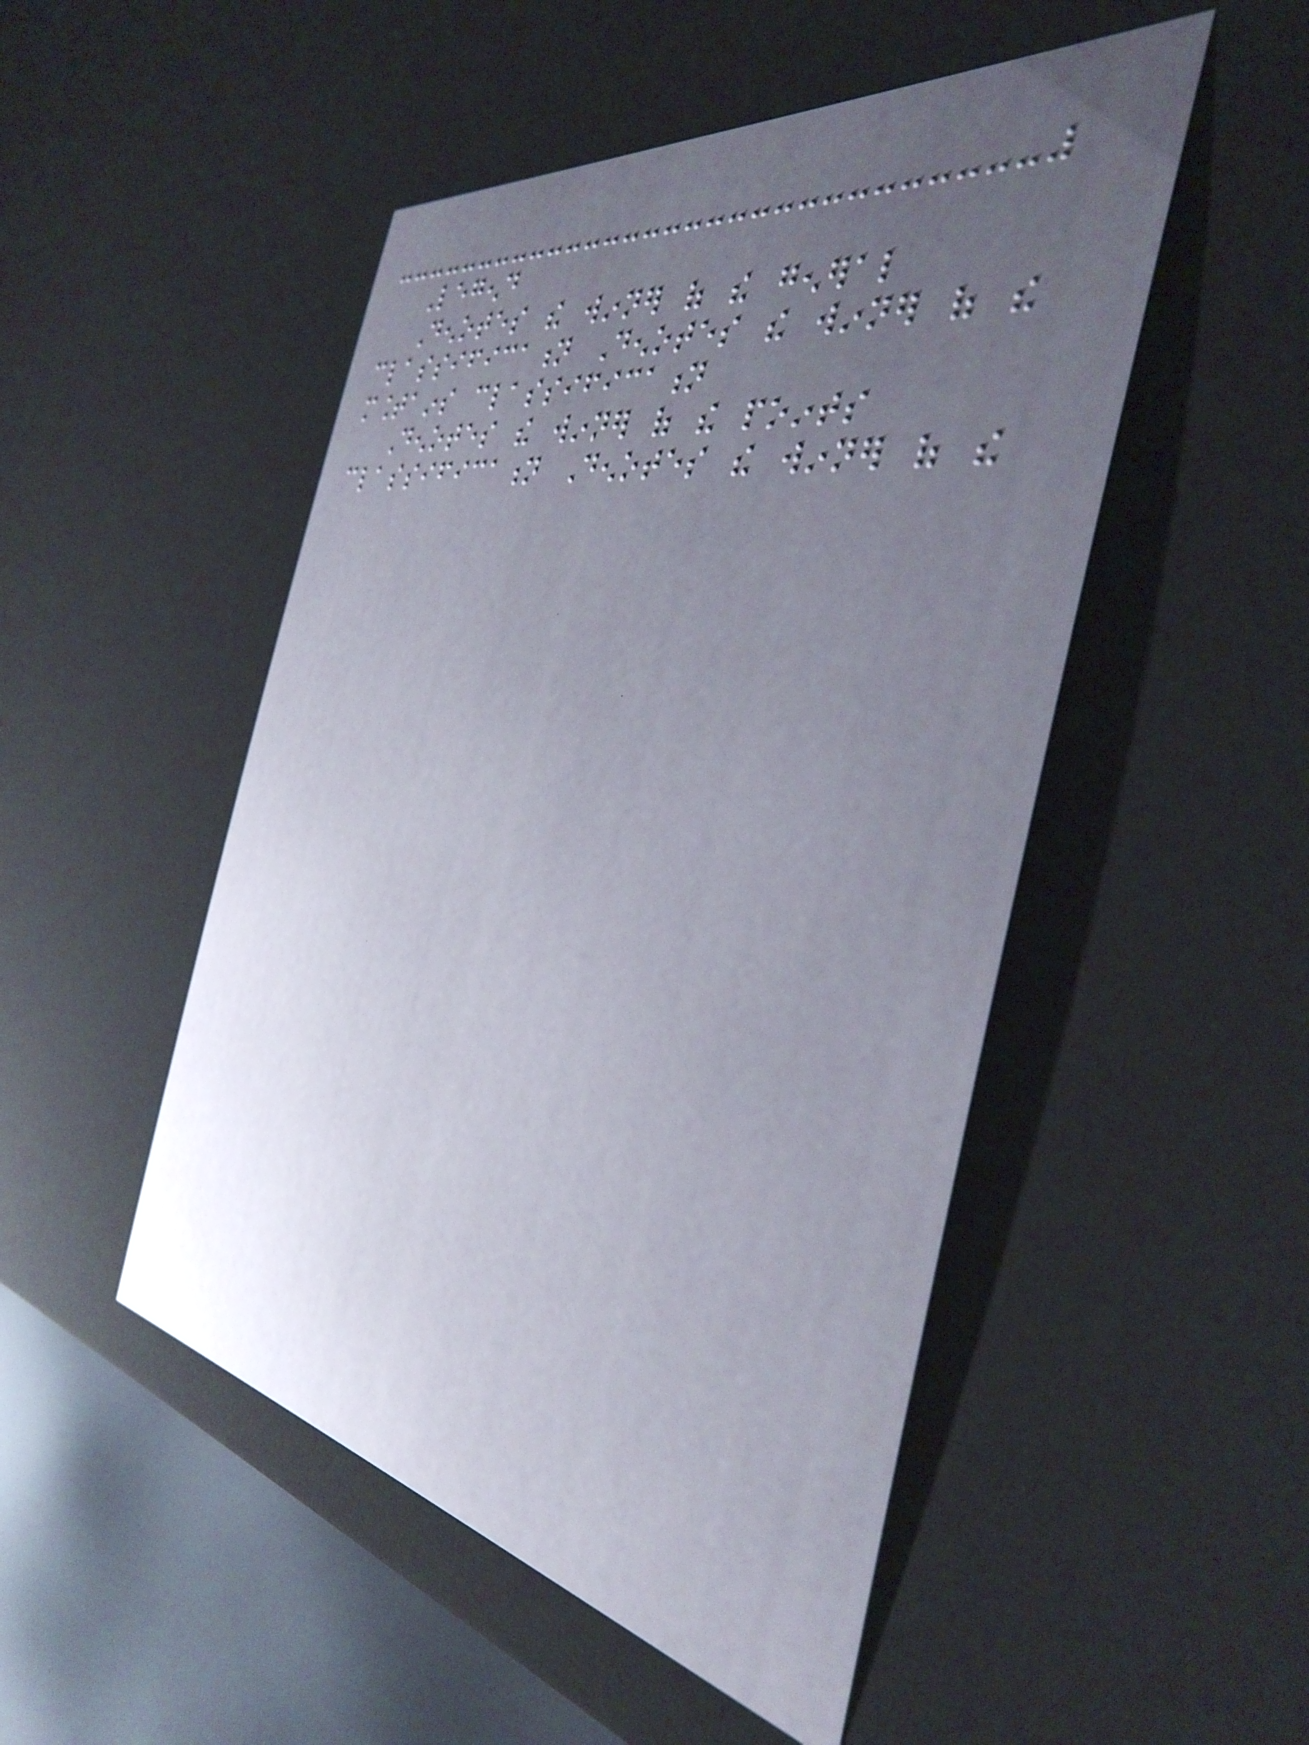Legend
Denotes the winner of the general
classification Denotes the winner of the
mountains classification
Denotes the winner of the points
classification Denotes the winner of the
